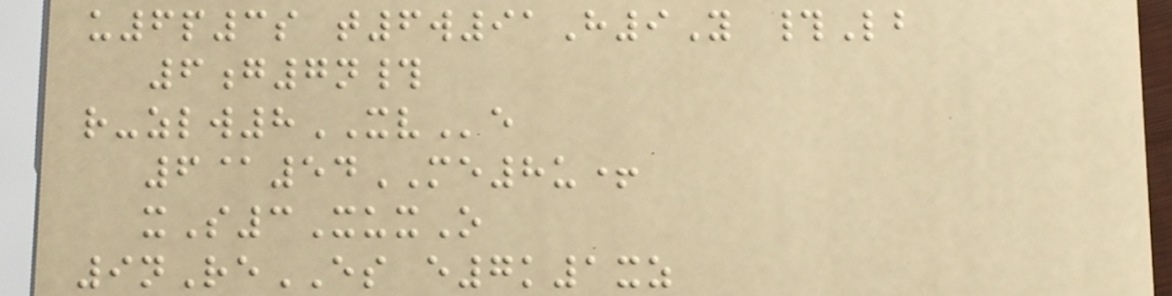u6p3s t6w91H9Y #Lb
6g7n#
r-zlw8XVe
6@54ME8u+
xS3XuxO
9nReES e7k1xz
